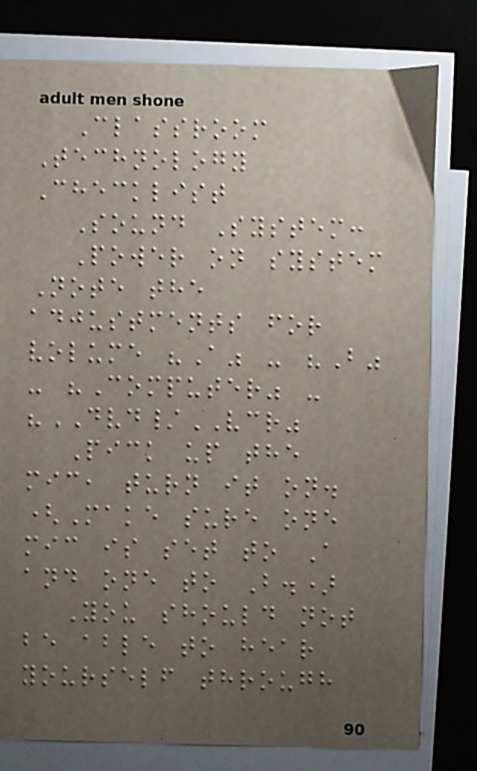Classroom
Technology
Checklist
Sound System:
Power on system
Note the
adjustments for
volume "A" - "B"
- "Computer" -
"DVD/VCR"
Pick up the
mic, turn it on.
(Make sure one
mic is set to A
and one to B.)
You should not
be able to hear
yourself through
